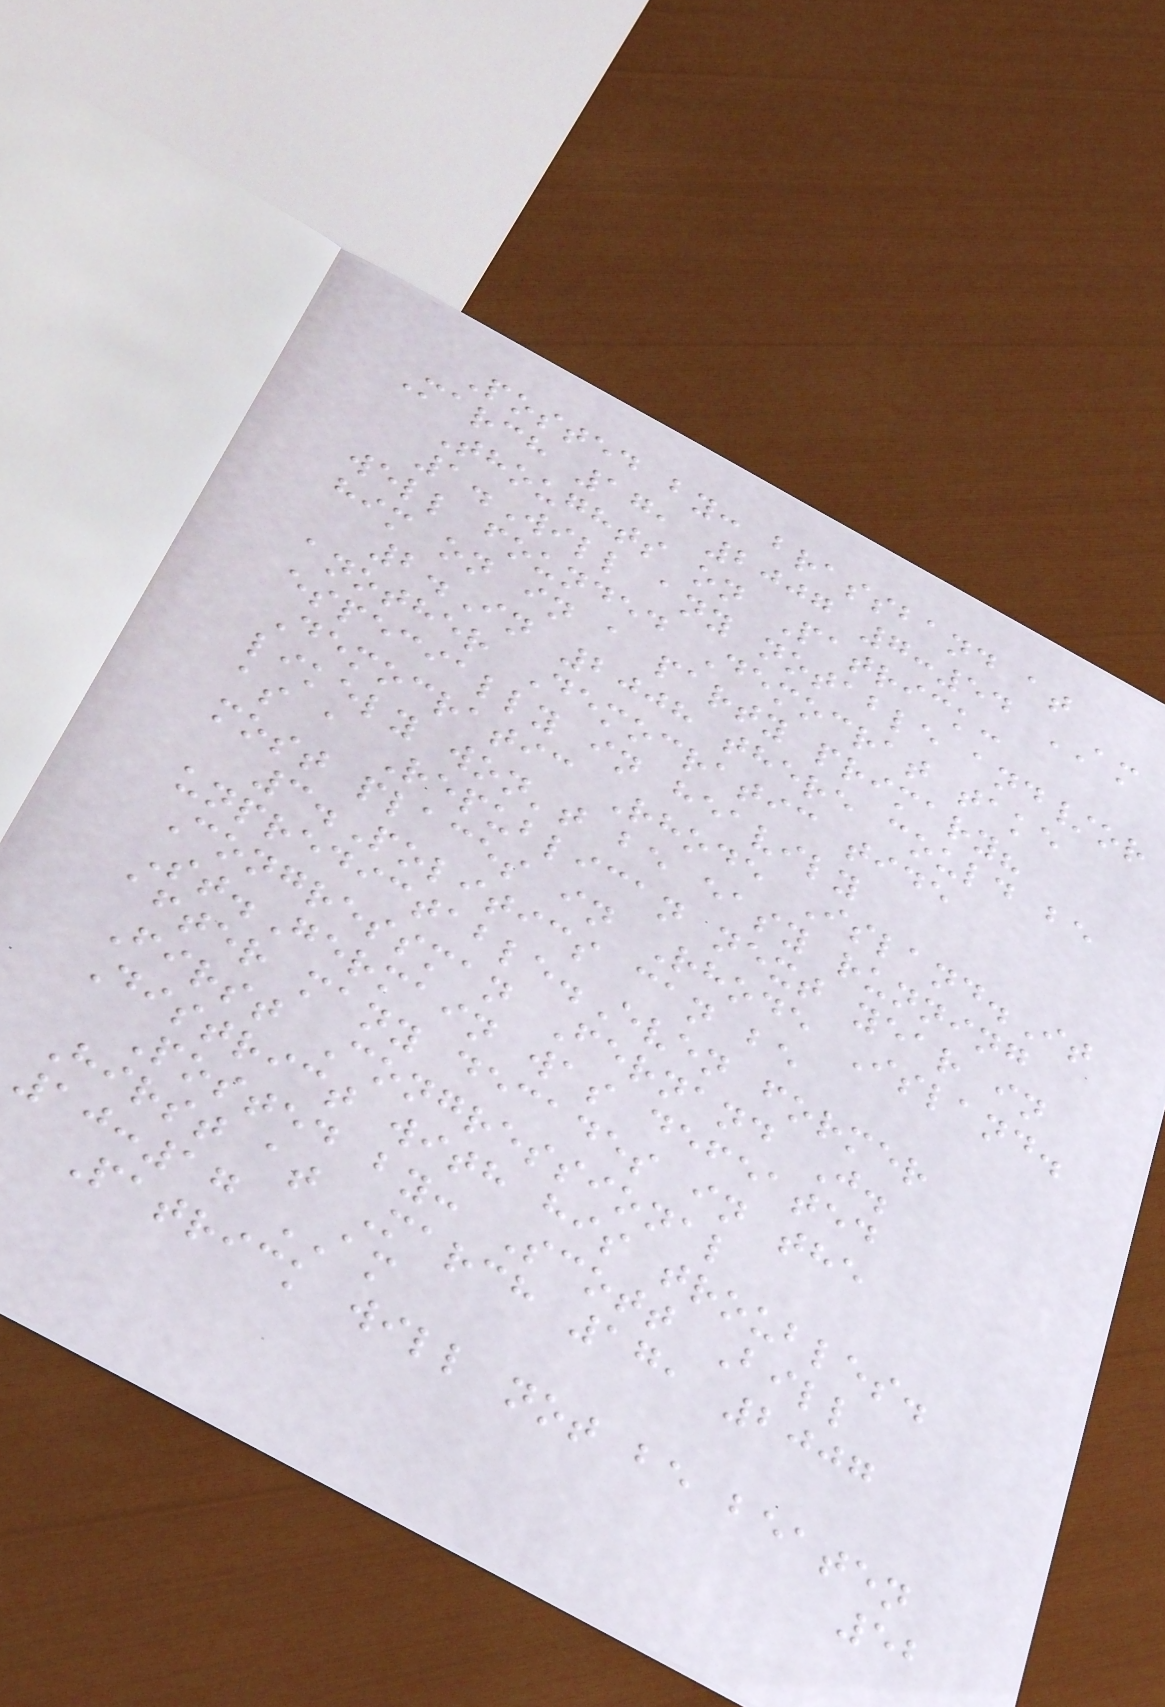Posted by: brassband at
March 17, 2007 7:54 AM
Thoughts on Patrick:
1.Will any notable and/or
well founded Democrat take
him on in a party primary?
2.In 2008 there could be
another Democratic tide
especially in heavily
Democratic Rhode Island.It
likely won't be easy running
as a Republican next year in
most places in Rhode Island.
3.Politics can be
unpredictable.Even former
Congressman Fernand J.
St.Germain was defeated
after many decades in the
First Congressional
District with his troubles.
Posted by: Scott Bill
Hirst at March 17, 2007
10:17 AM
Patrick will not be beaten
52
